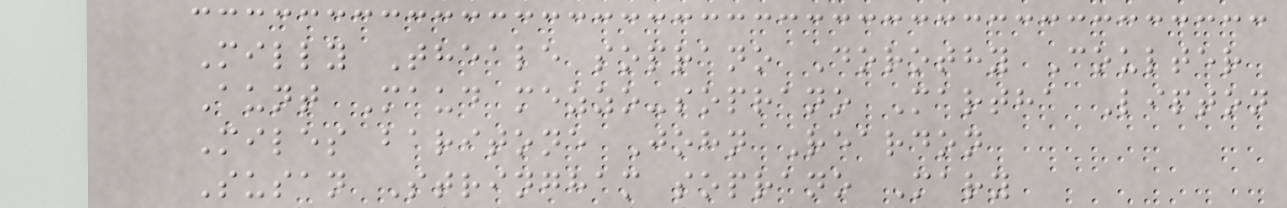Milly Theale soprano Dorothy Coulter
Aunt Maud mezzo-soprano Martha Lipton
Miles baritone John Reardon
Susan Stringham soprano Mary
